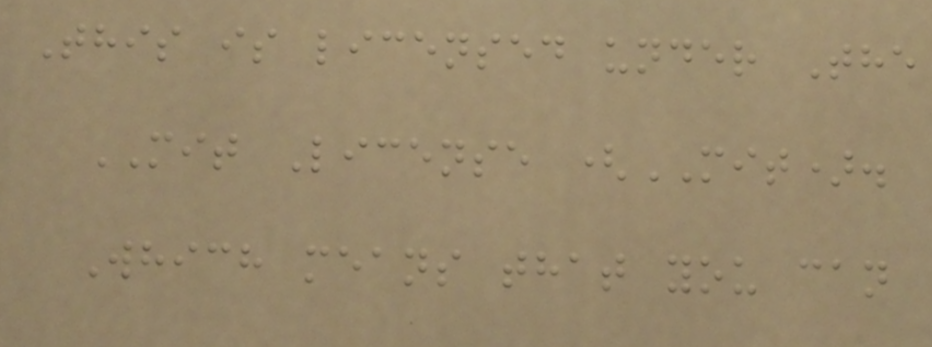This is licensed under The
MIT License (MIT).
Which means that you can
